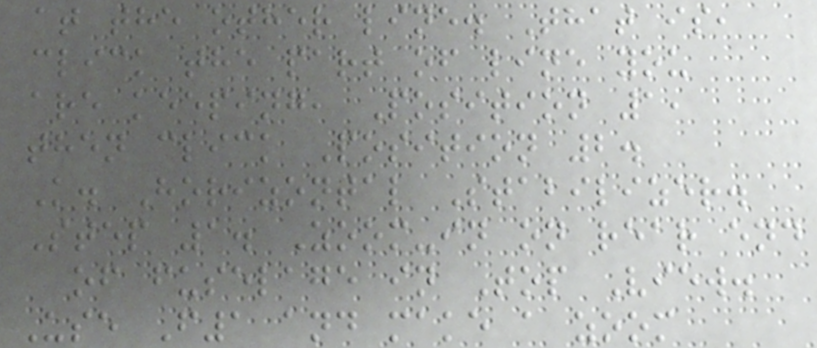at the other line. That is,
click the part of line you
are keeping, Position 1,
then click Position 2.
K. Horizontal Stabilizer.
Step 1. Zoom-in on rear end
of fuselage in Top View.
Use F1 and make a zoom
